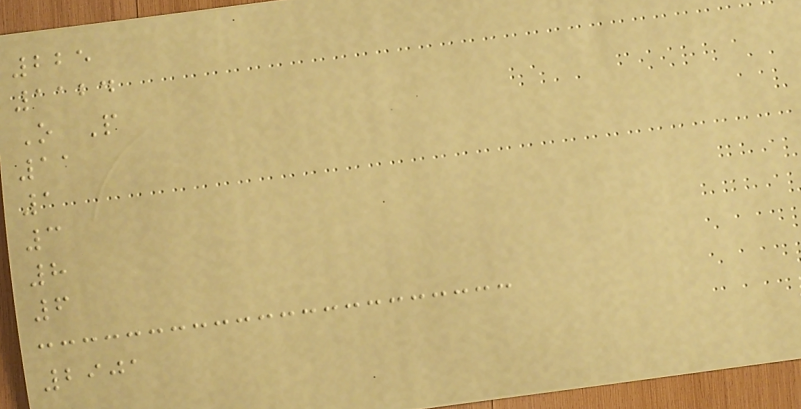225
1124
O P
11
1
3
8
6
2901
